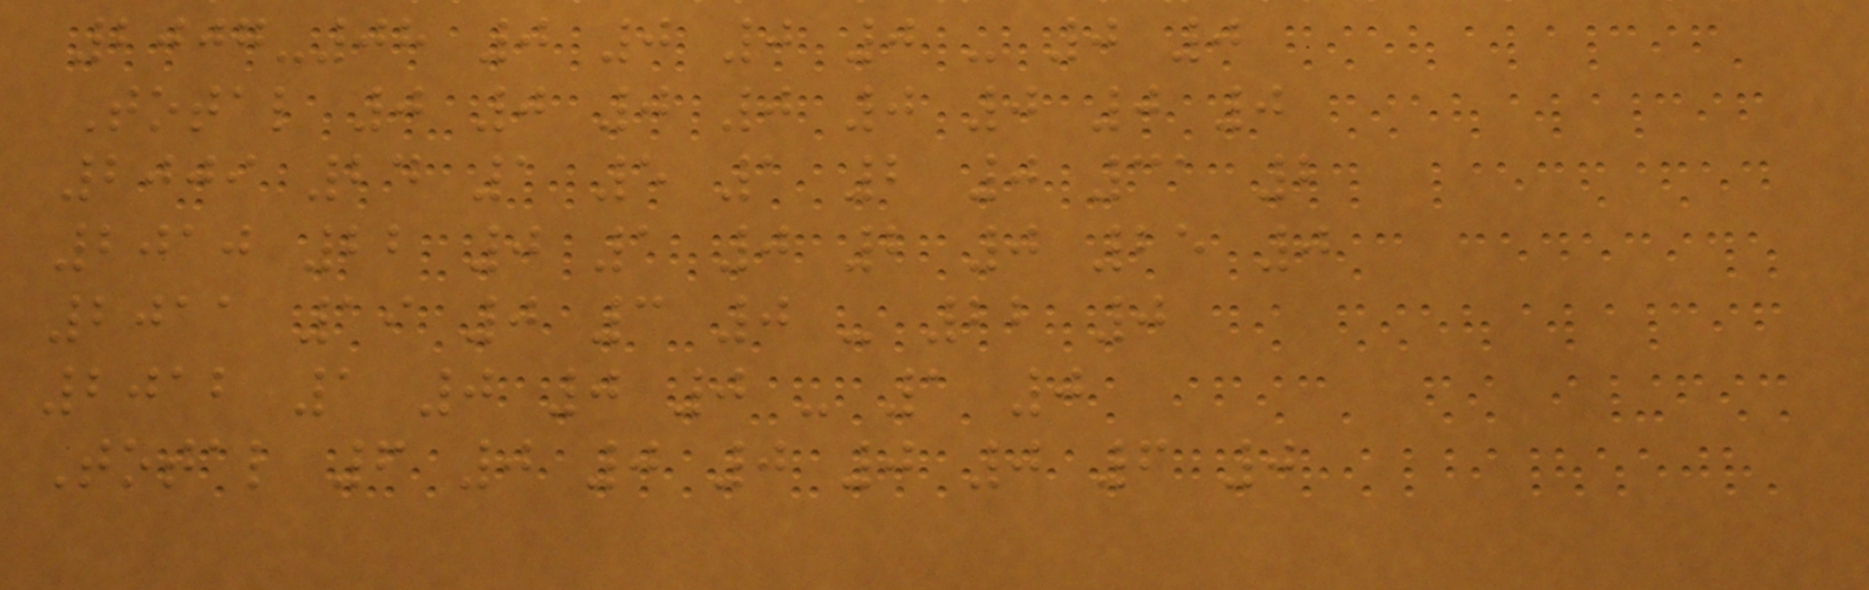2007-08 0 0 0 0 - 0 0
Total 0 0 0 0 0 0 0 0
2009 24 1 5 1 2 0 31 2
2010 22 0 1 0 2 0 25 0
2011 19 0 3 0 - 22 0
2012 1 0 0 0 - 1 0
Total 6 0 0 0 0 0 6 0
